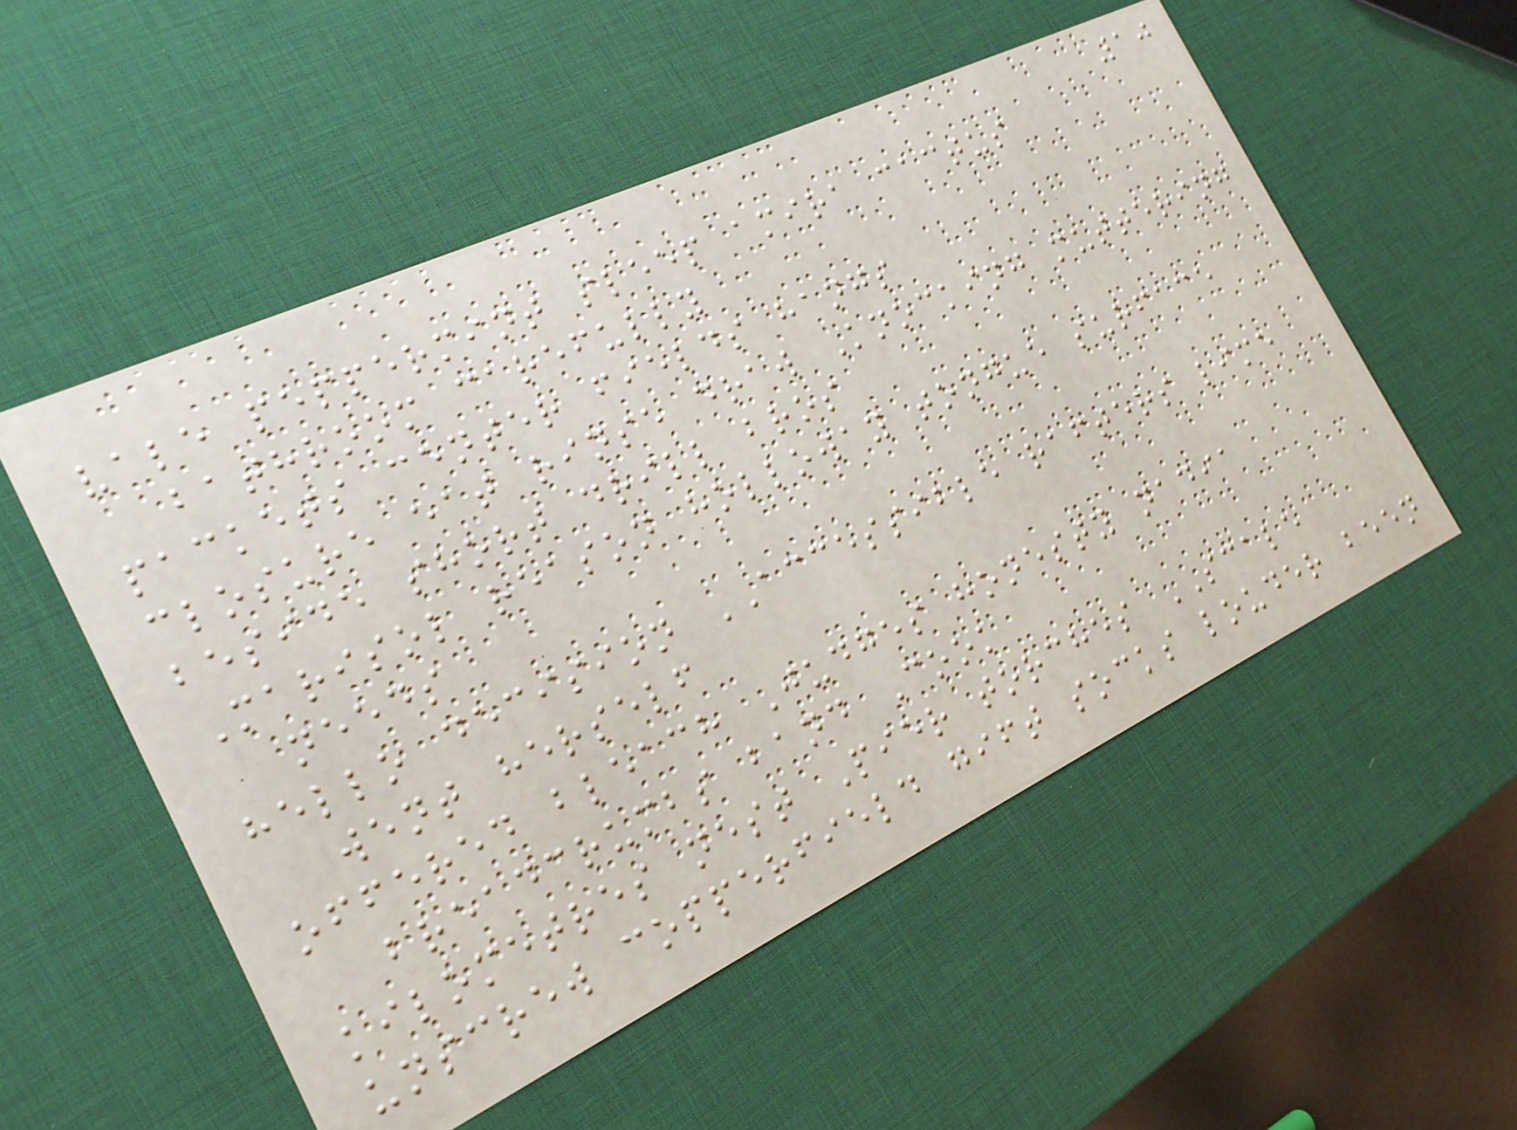10
vale peppermint sleep amira cactus
bathroom carefully
packets center fields hangs
closure eat rinse draw Knocking muttering
beside short drill bros
Marisol reason holloway tongue surface
needs
hello decision ACCESSIBLE rafters lime
went herself
offered bleach Judges honesty nadia
breadcrumbs band Cook
kilometres nest Pier torches SCALE
unscrew copperfield gift socks louder been
